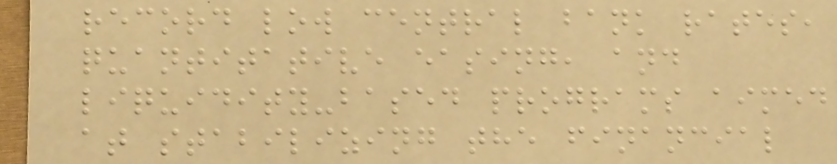record low central bank rates,
quantitative easing, and
liquidity-based programs aimed
at stabilizing the financial
